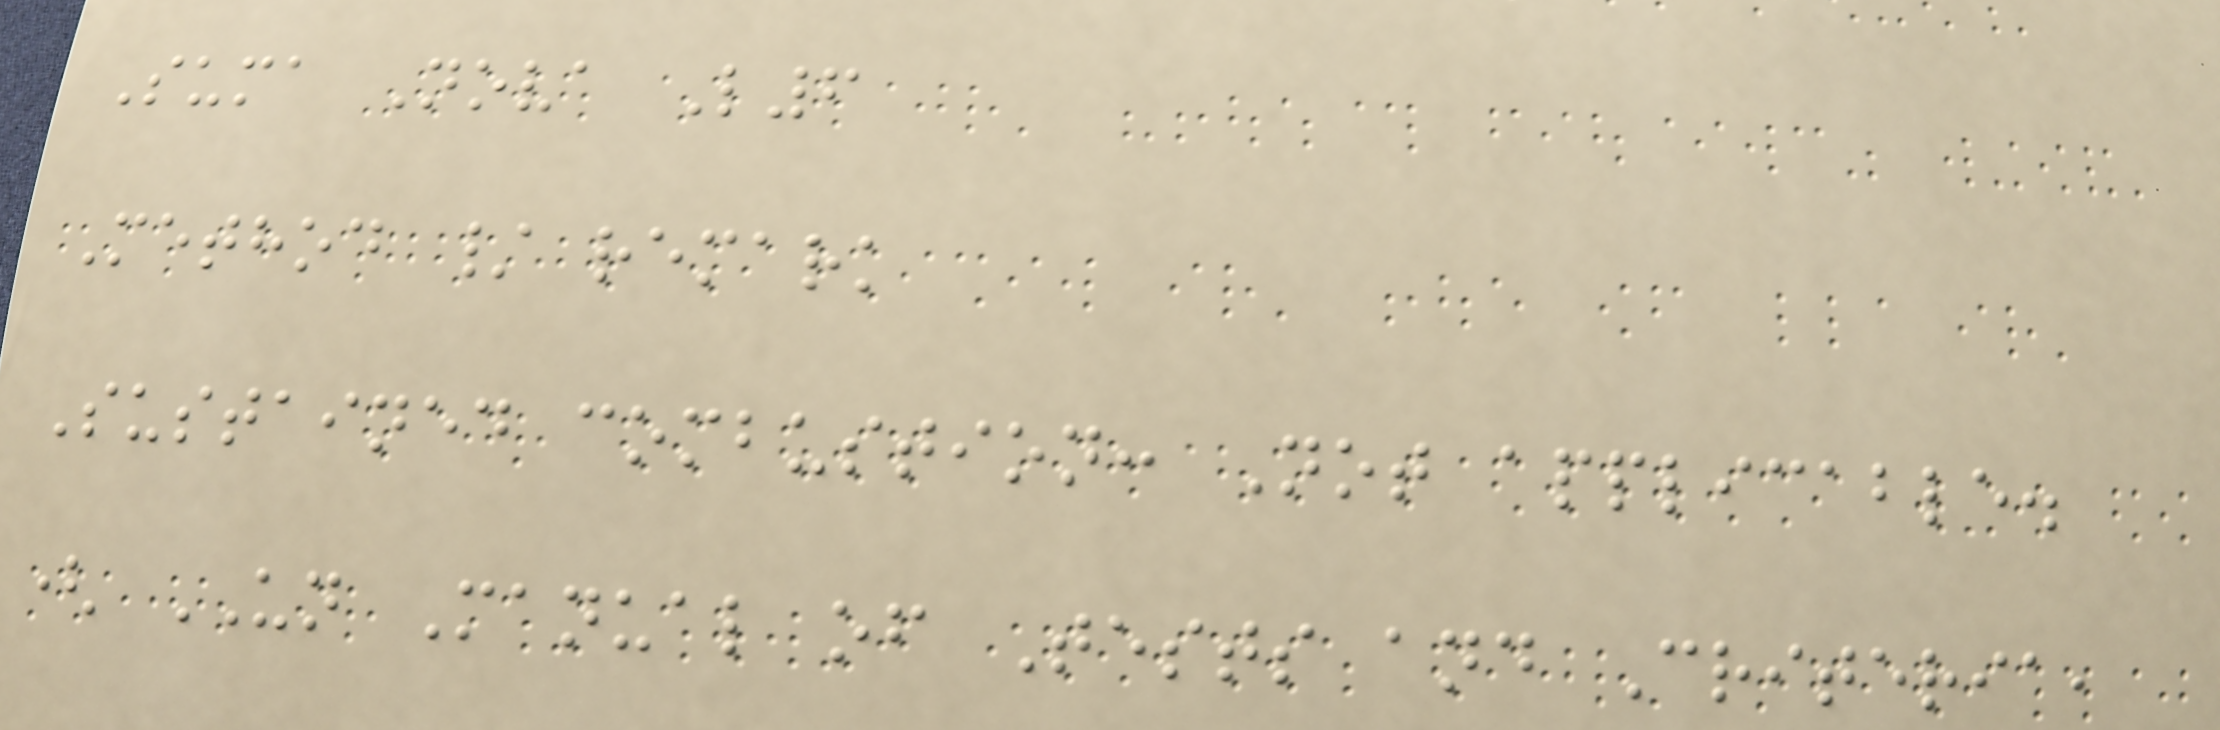Suma Nova L6
Method / remark
Sustained combustion: Not applicable.
( UN Manual of Tests and Criteria,
